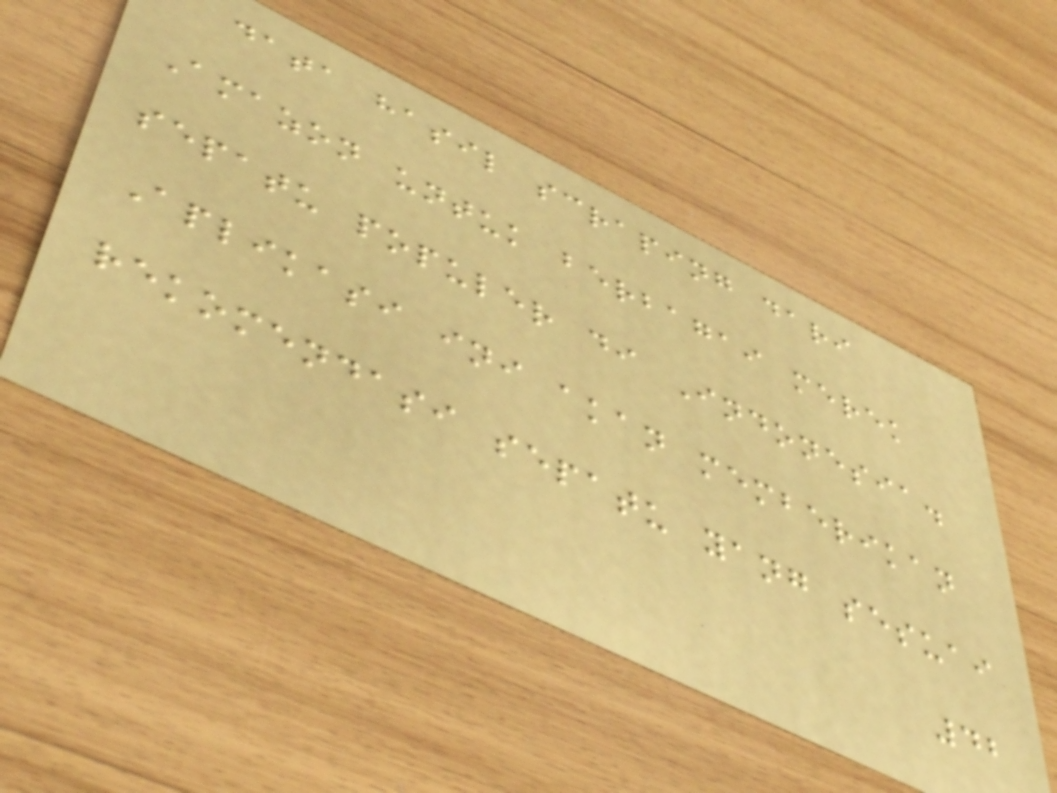data hasil scraping dari
Amazon untuk berbagai merek
sepatu populer di Indonesia.
Aplikasi ini akan memberikan
rekomendasi sepatu yang sesuai
42
